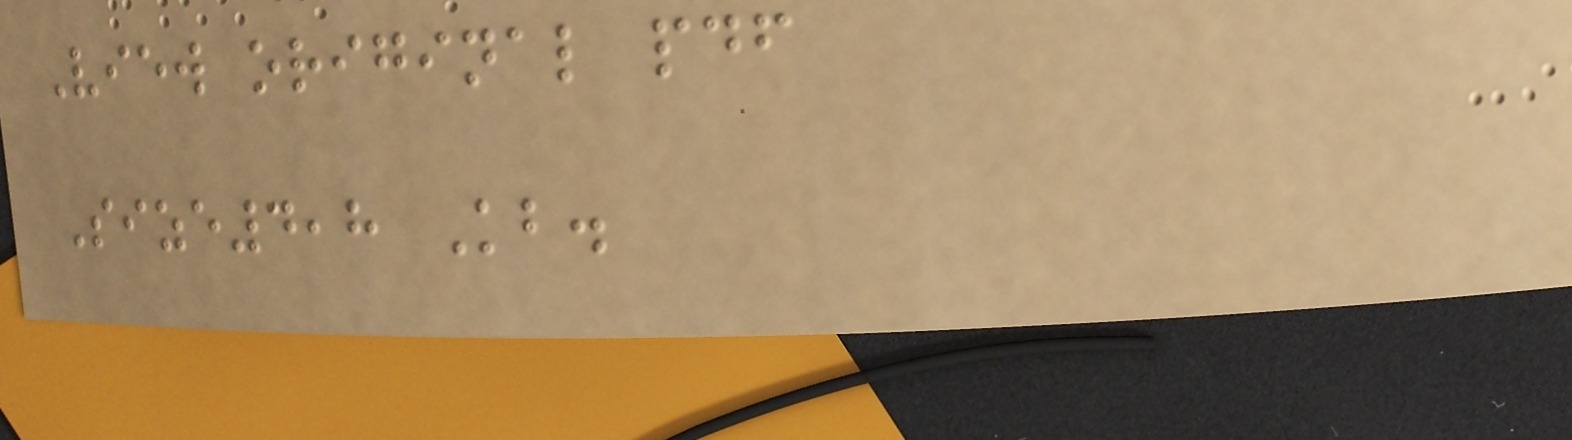View original pdf
Size4,8 Kb.
